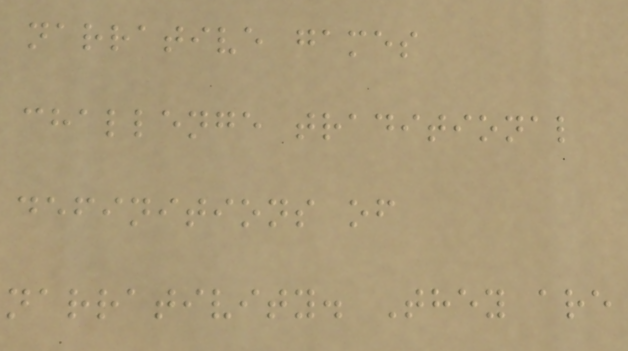narrative games
challenge traditional
definitions of
narrativity. They are
